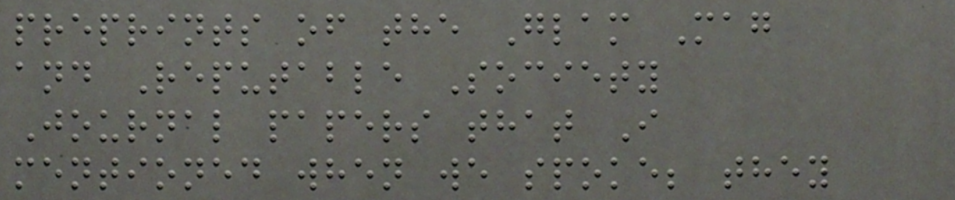preprints of the Glam Mag
and Reputable Society
Journal papers that I
mentioned when we spoke; they
